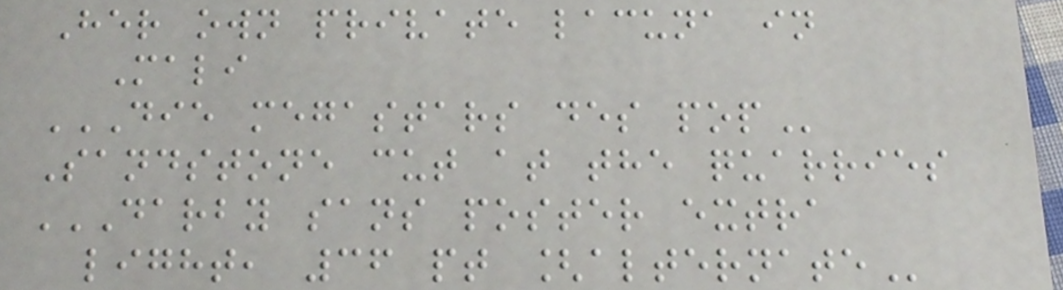Her own private lacuna in
Mali
DIE MEGASTARS DES POP
Sandstone cut at the quarries
DARBY SANS POSTER EXTRA
LIGHT, 36 PT [ALTERNATE
